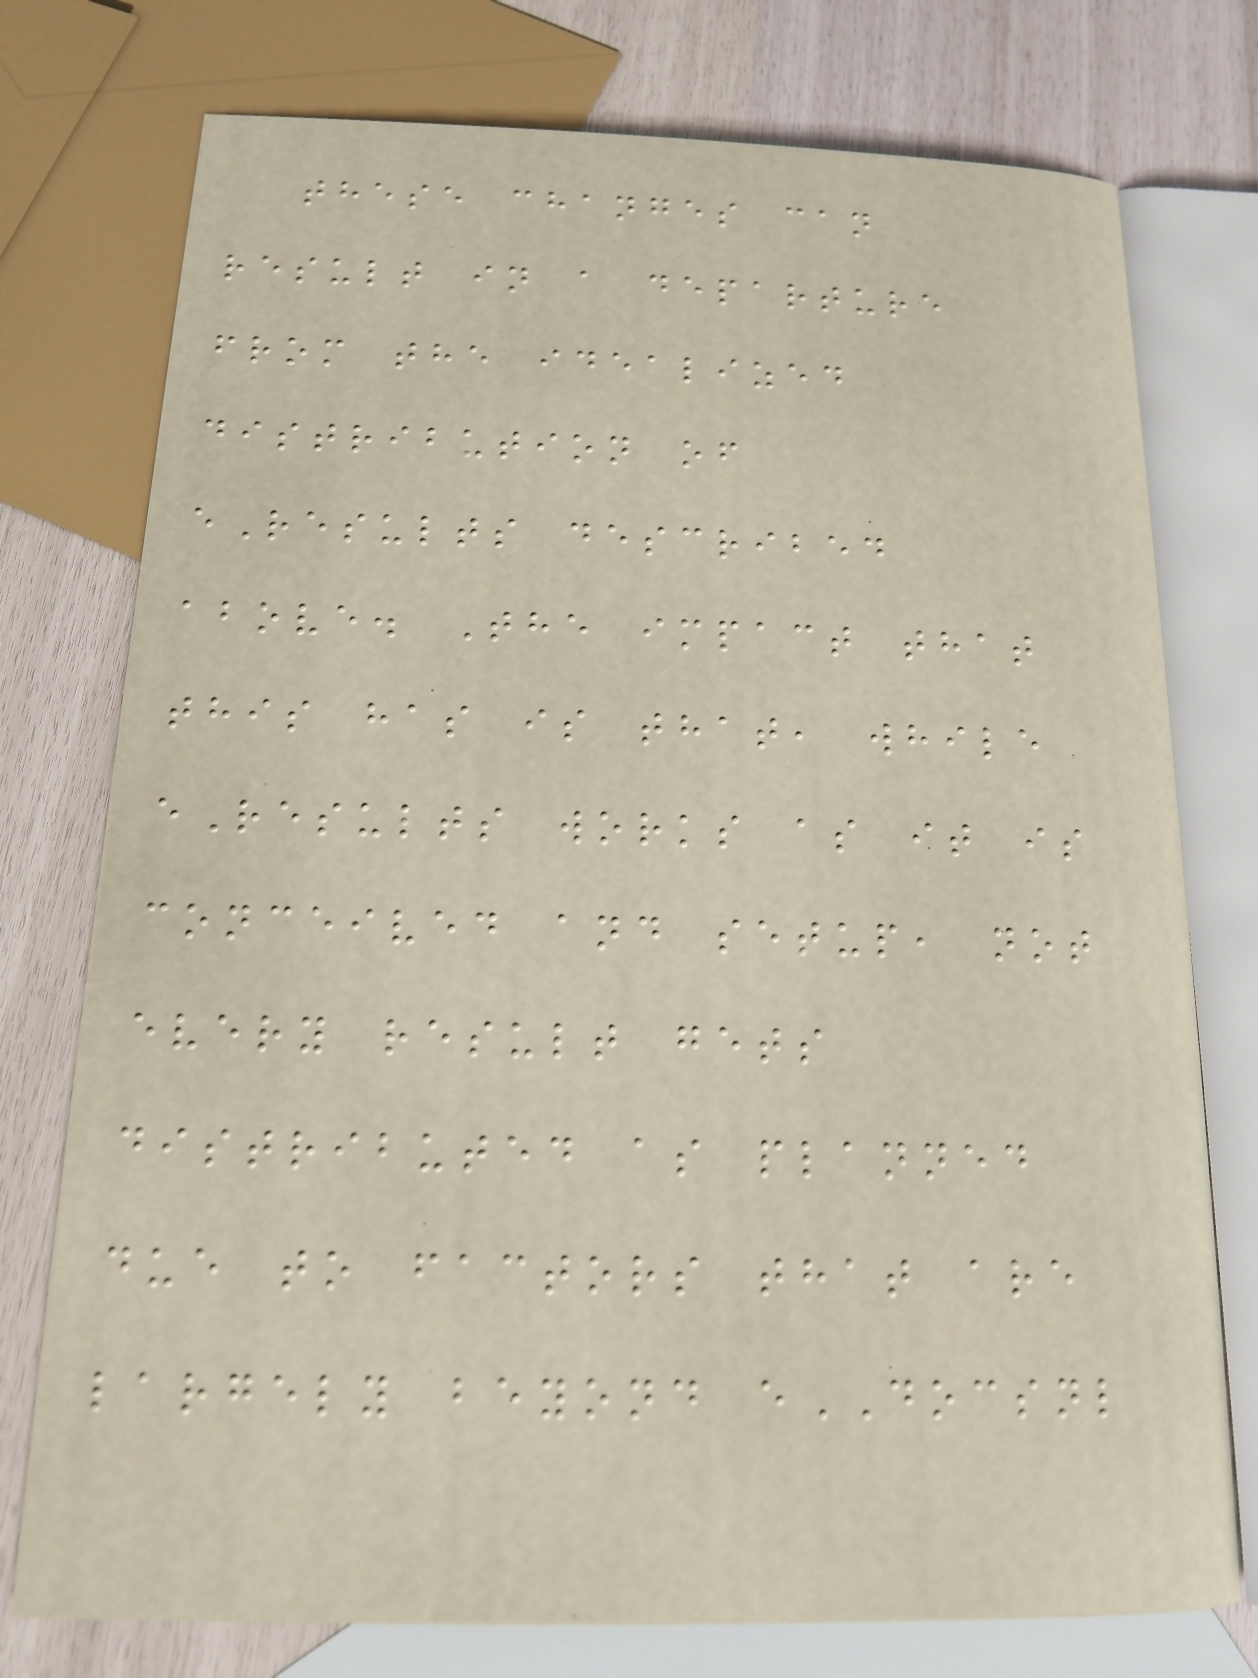these changes can
result in a departure
from the idealized
distribution of
eResults described
above. The impact that
this has is that, while
eResults works as it is
conceived and setup, not
every result gets
distributed as planned
due to factors that are
largely beyond eDOCSNL
